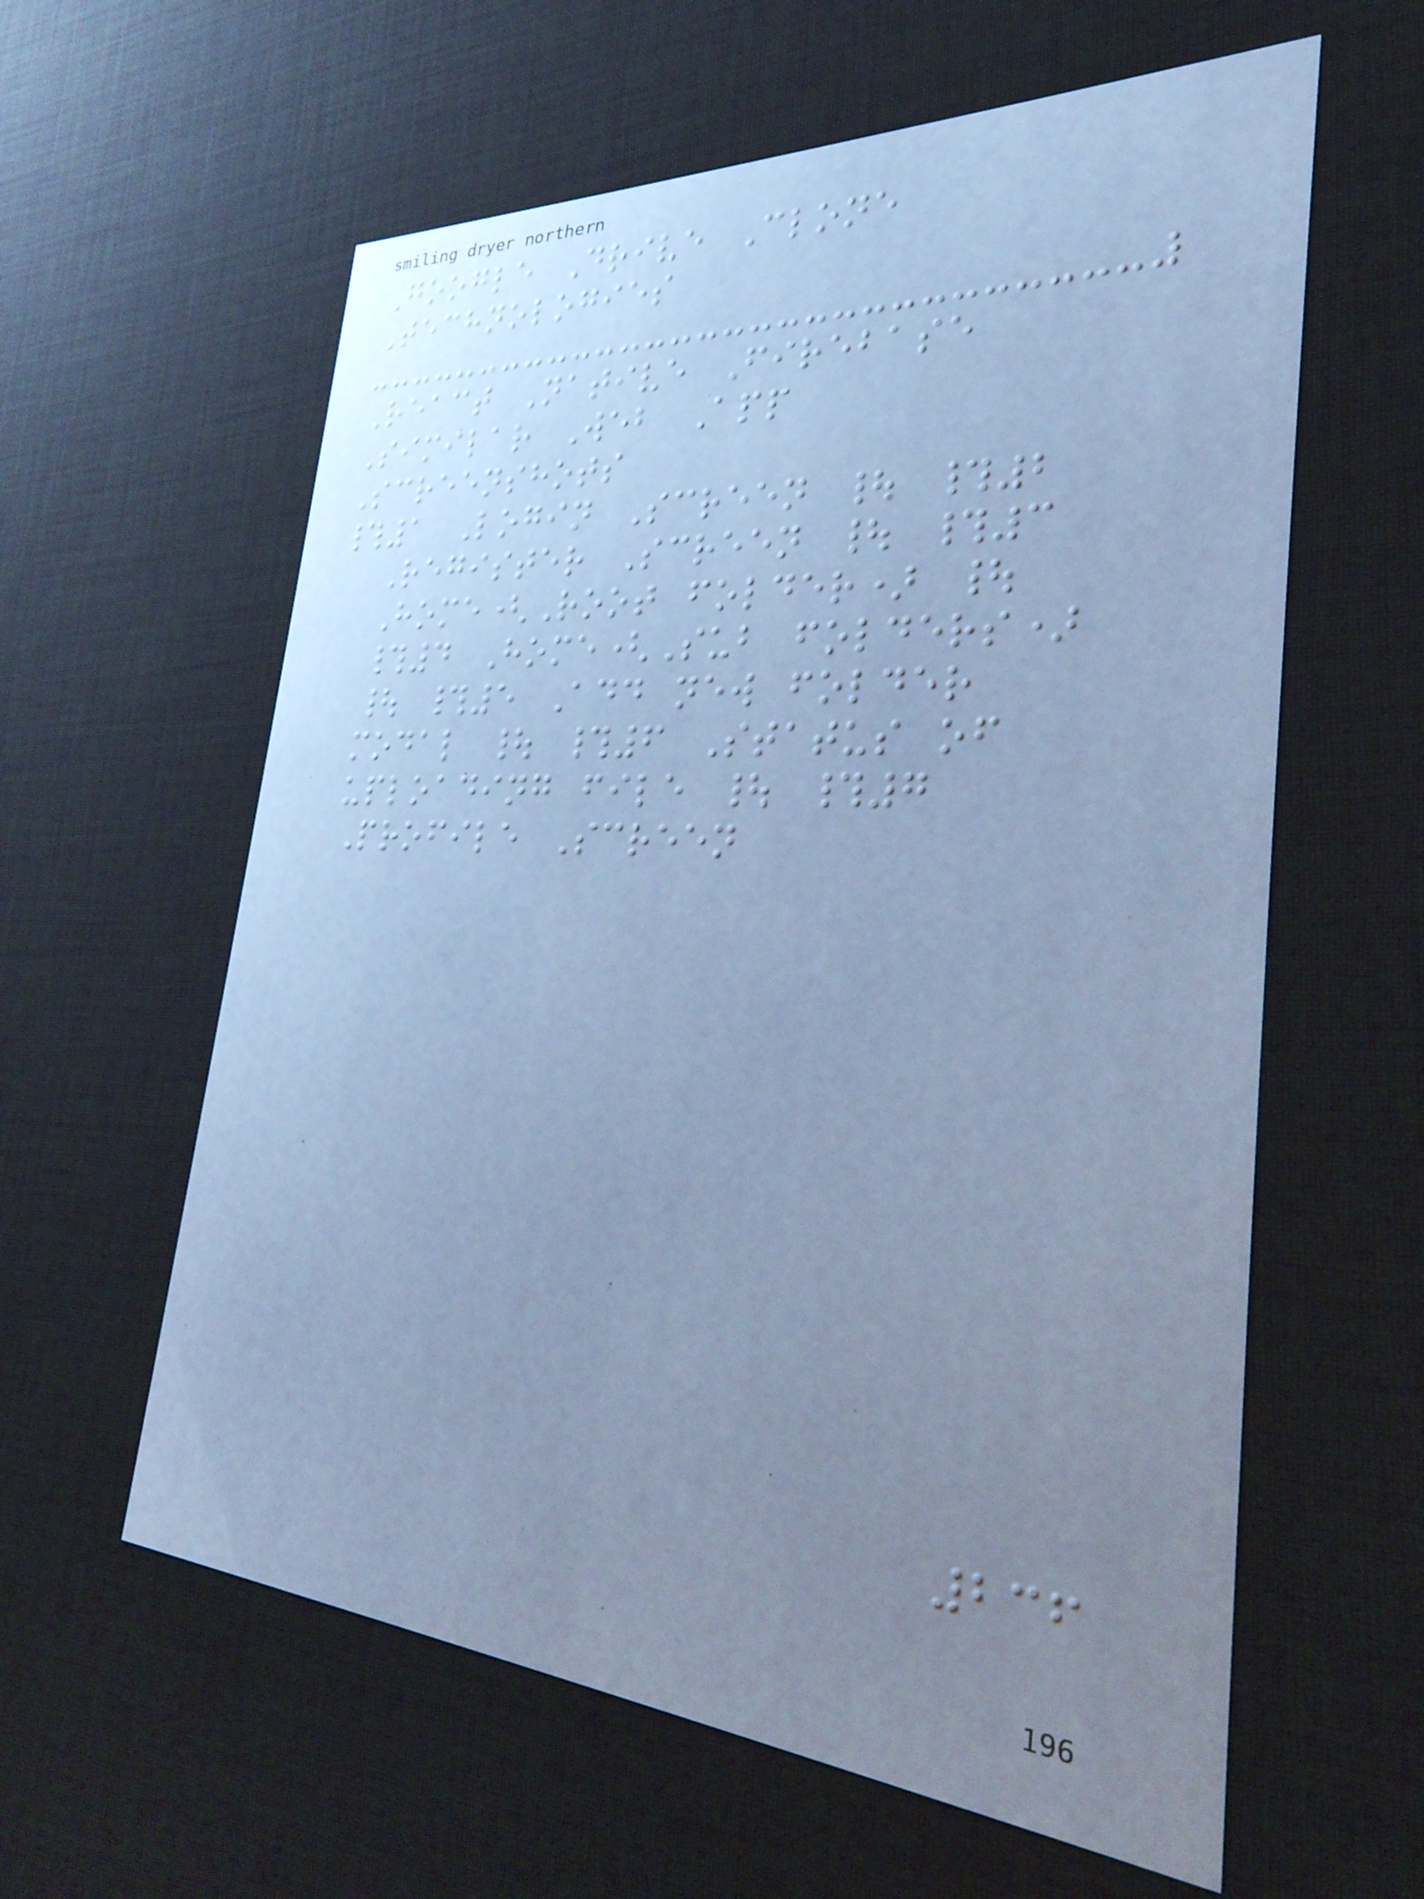Google Drive Clone
Technologies
React Native Firebase
Similar Web App
Screenshots
#1 Login Screen | #2
Register Screen | #3
Home(Root folder) |
#4 Home(Sub folders)
| #5 Add new folder
modal | #6 Status of
uploading file | #7
Profile Screen
236
